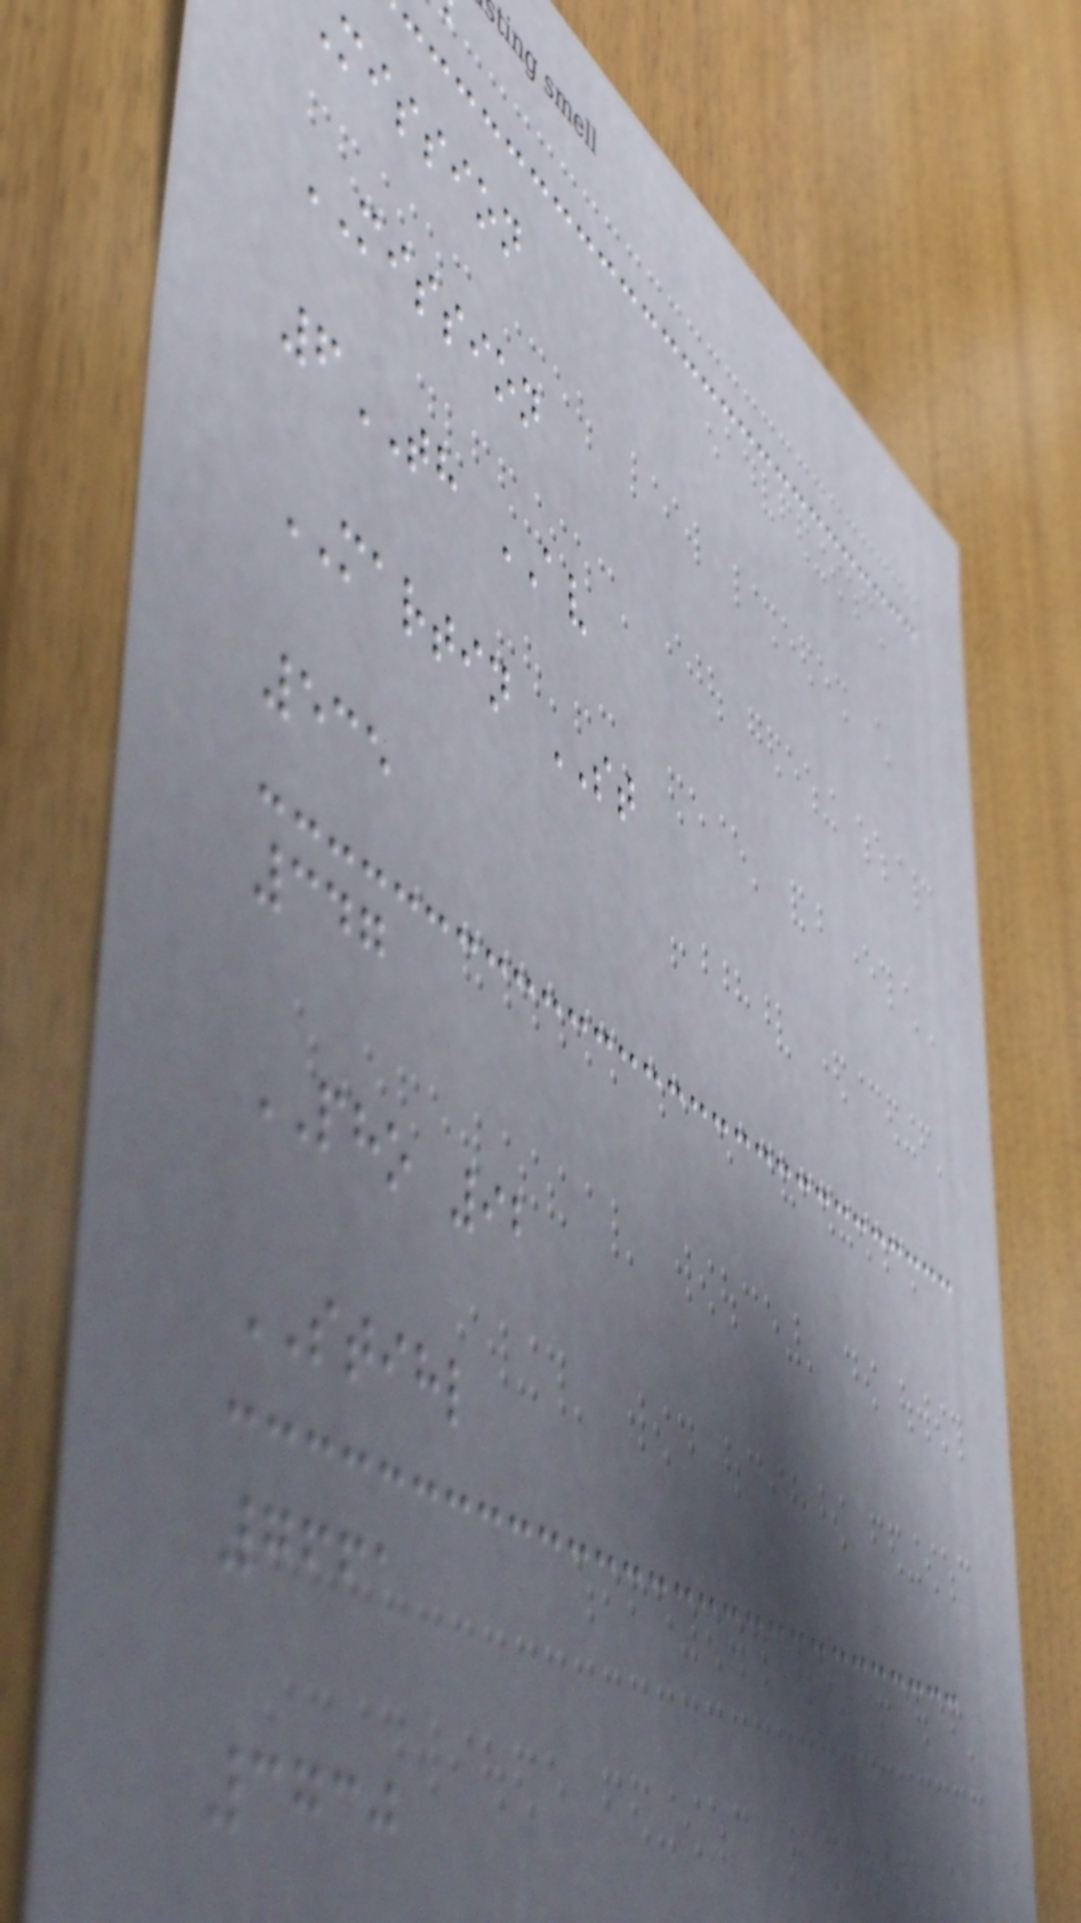mission
MISSION
6TH AV
MARTIN ST
535
347
PHO 92
STIHL
7661
3730
